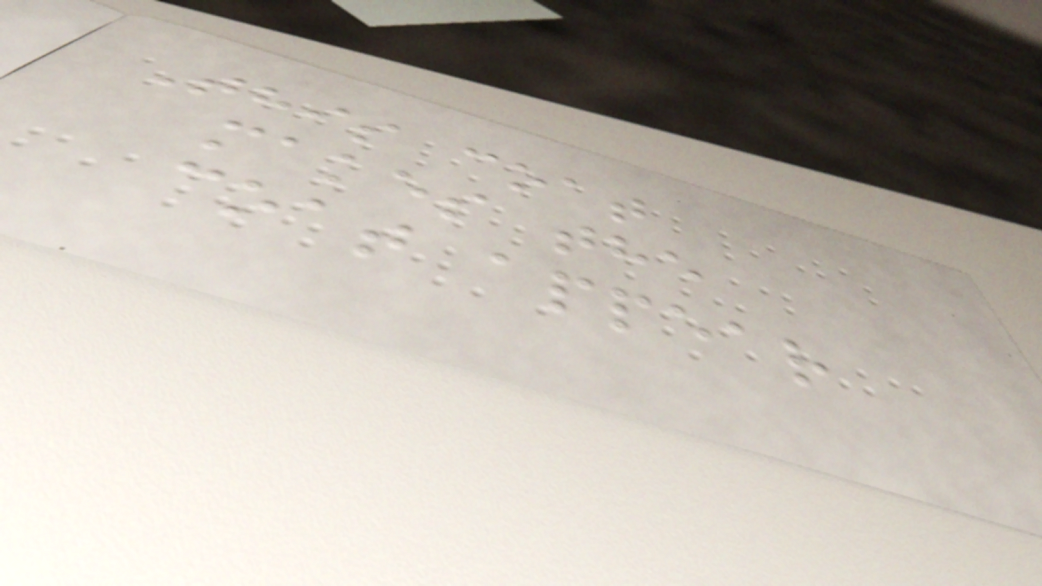This coat
makes the
coat appear
